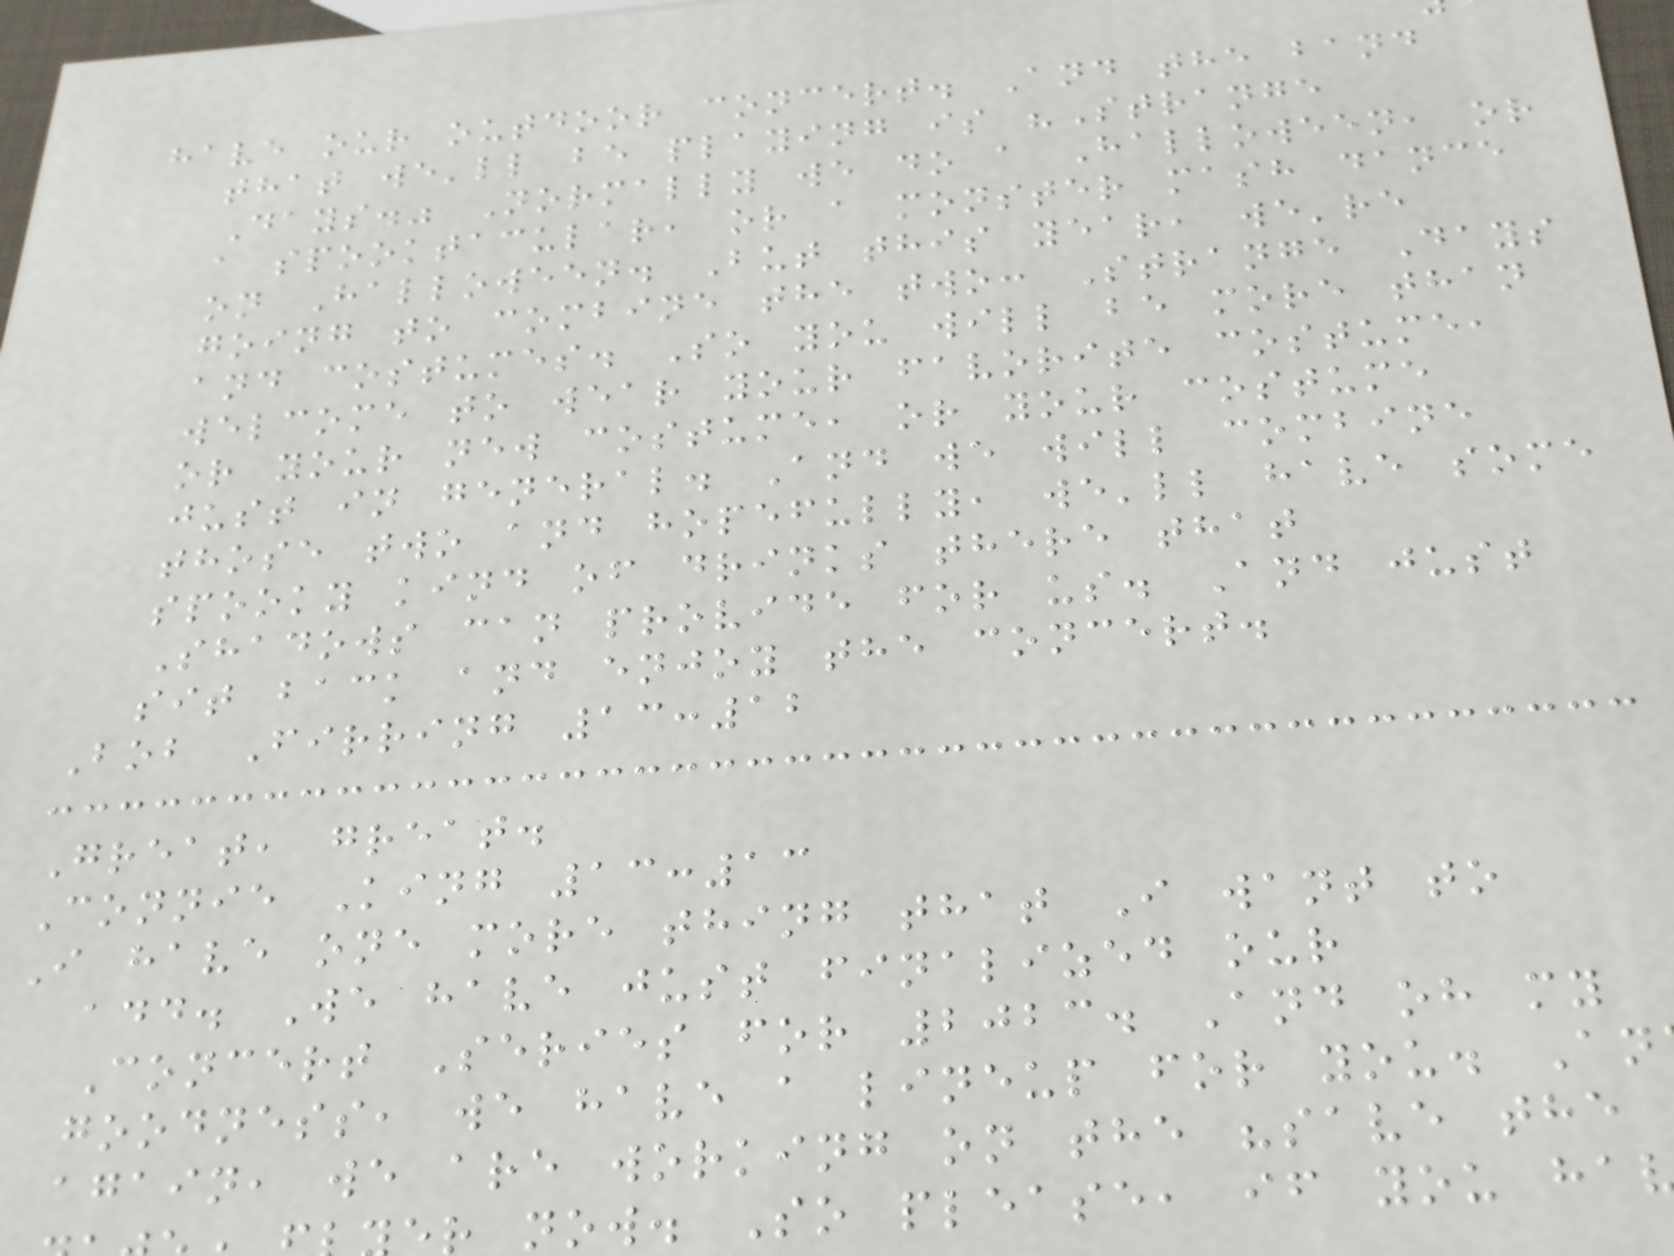have our outdoor concert. And the band
that we'll be playing is "Strange
Days." Normally we do a Halloween, or
a spooktacular, or a monster mash dance
on Halloween. But this year, we're
going to combine the two: Strange Days
and costumes. So you will be more than
welcome to wear your favorite costume,
or your new costume, or your costume
just in general. And we will combine
those two and hopefully, we'll have some
spooky kind of drinks there that
Shadows can provide for us. And just
sit back and enjoy the concert.
Bob Firring 13:12
Great, great.
Connie King 13:13
I have one more thing that I want to
add. We have just finalized our
Concert Series for 2023. And oh my
goodness, we have a lineup for you. An
again, we are working on the "save the
now. So please, if you ha
